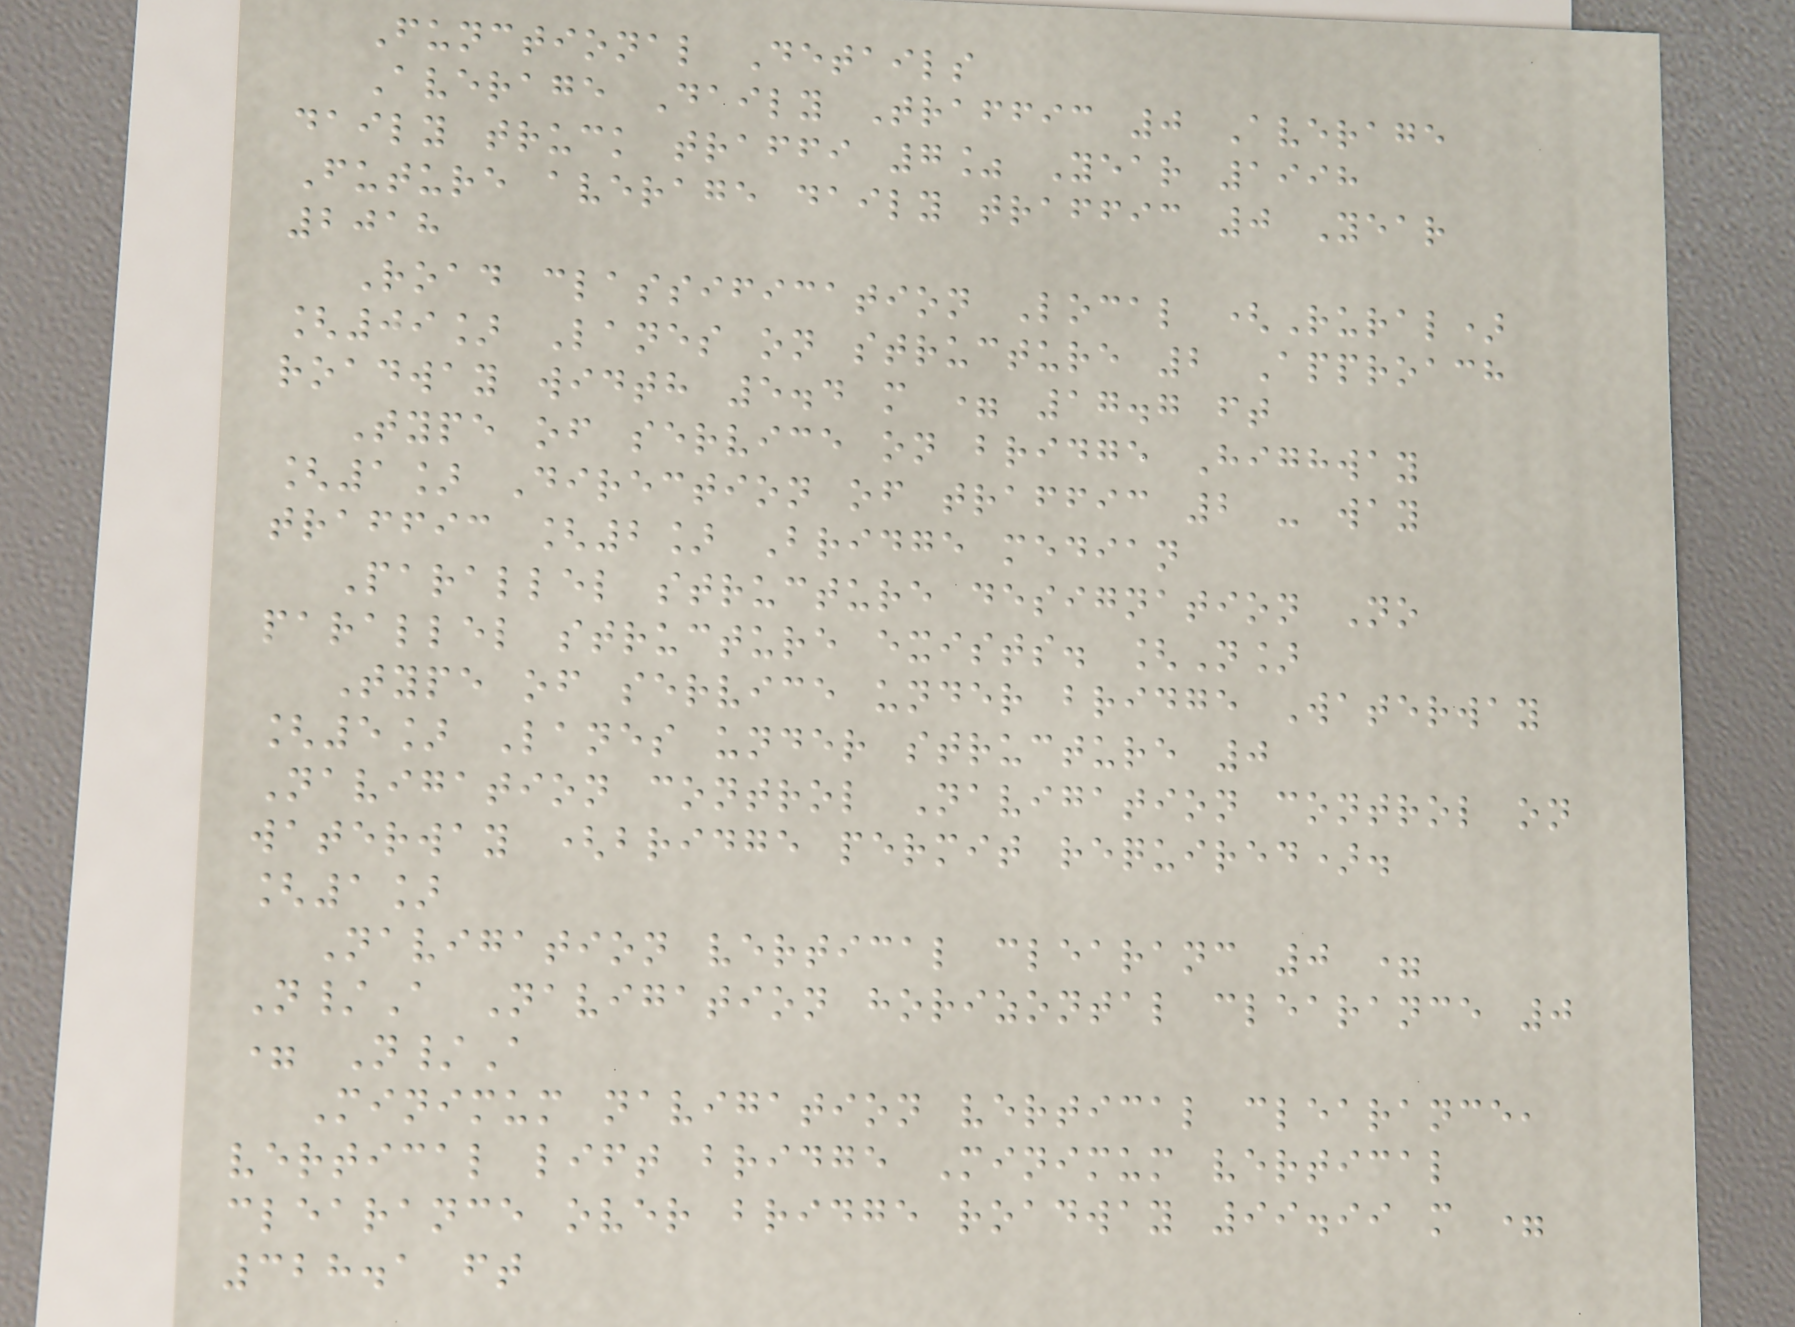Functional Details
Average Daily Traffic 0 Average
daily truck traffi 7% Year 1998
Future average daily traffic 0 Year
2018
Road classification Local (Rural)
[09] Lanes on structure 2 Approach
roadway width 5.4 m = 17.7 ft
Type of service on bridge Highway
[1] Direction of traffic 2 - way
traffic [2] Bridge median
Parallel structure designation No
parallel structure exists. [N]
Type of service under bridge Waterway
[5] Lanes under structure 0
Navigation control Navigation control on
waterway (bridge permit required).
[1]
Navigation vertical clearanc 0 =
N/A Navigation horizontal clearance 0
= N/A
Minimum navigation vertical clearance,
vertical lift bridge Minimum vertical
clearance over bridge roadway 99.99 m =
328.1 ft
